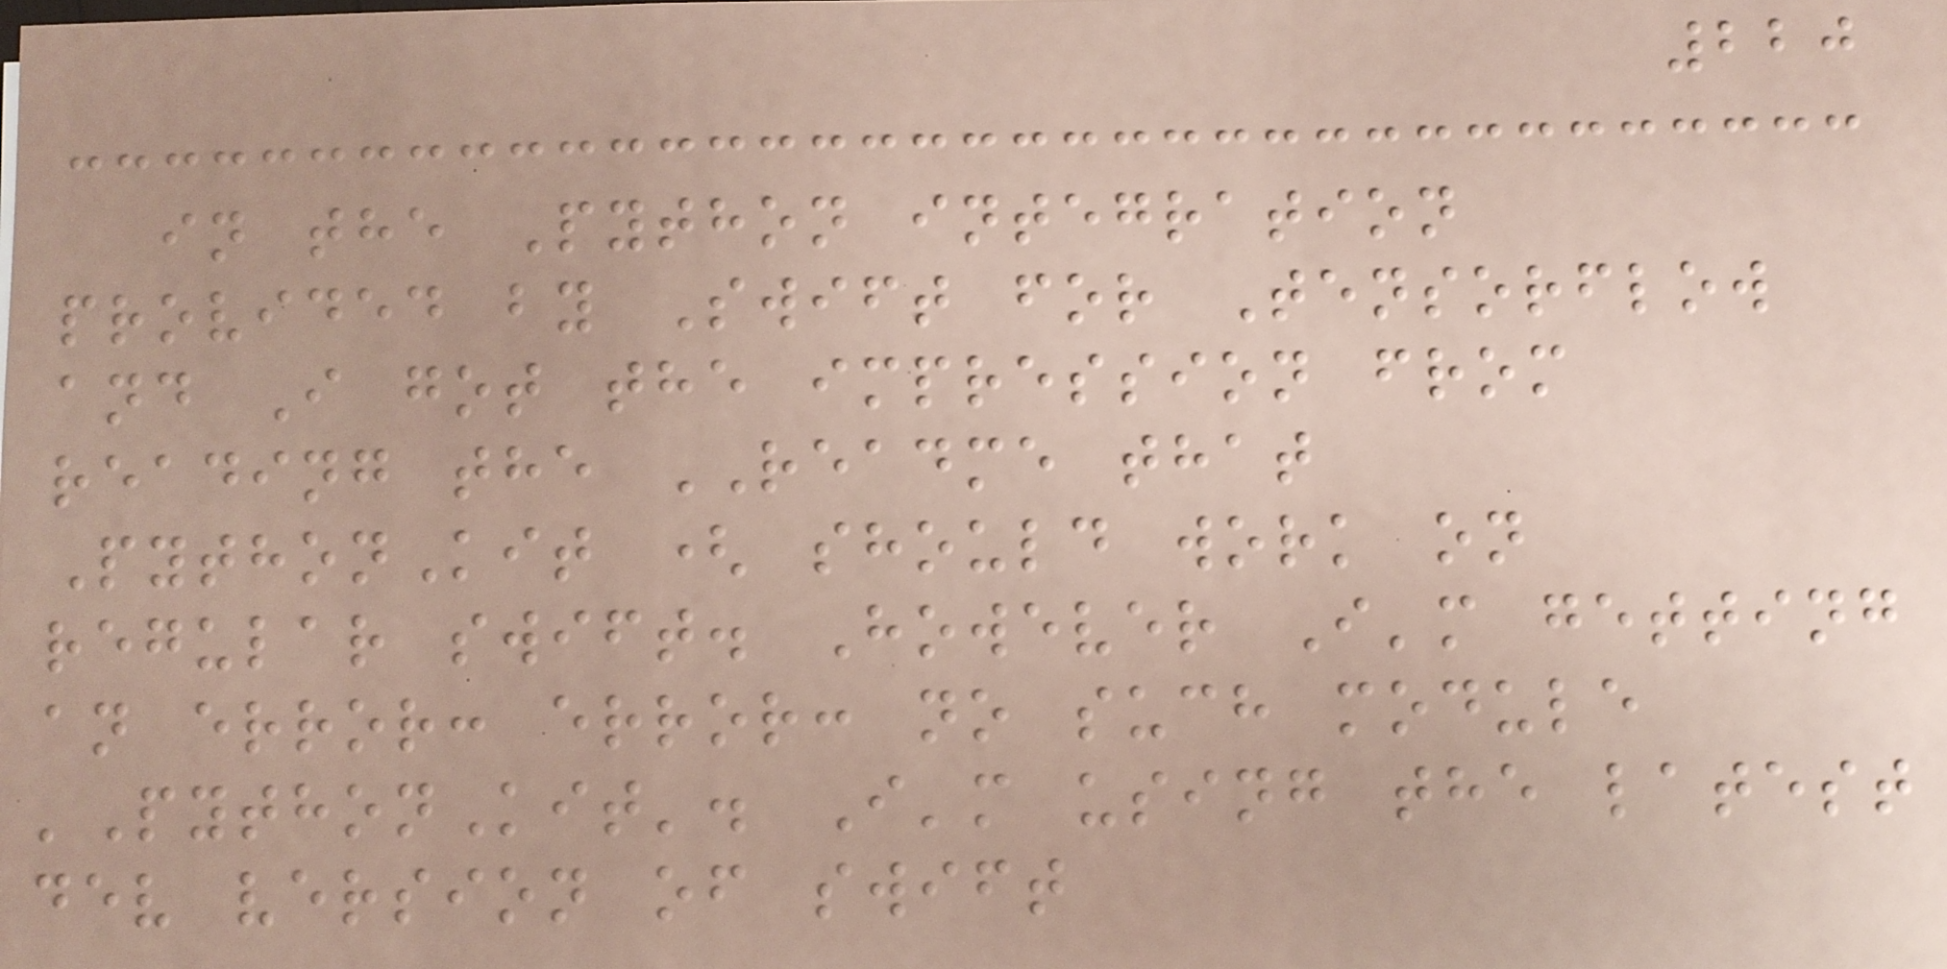220
in the Python integration
provided by Swift for Tensorflow
and I got the impression from
reading the README that
PythonKit ( should work on
regular swift. However I'm getting
an error: error: no such module
'PythonKit'. I'm using the latest
dev version of swift
